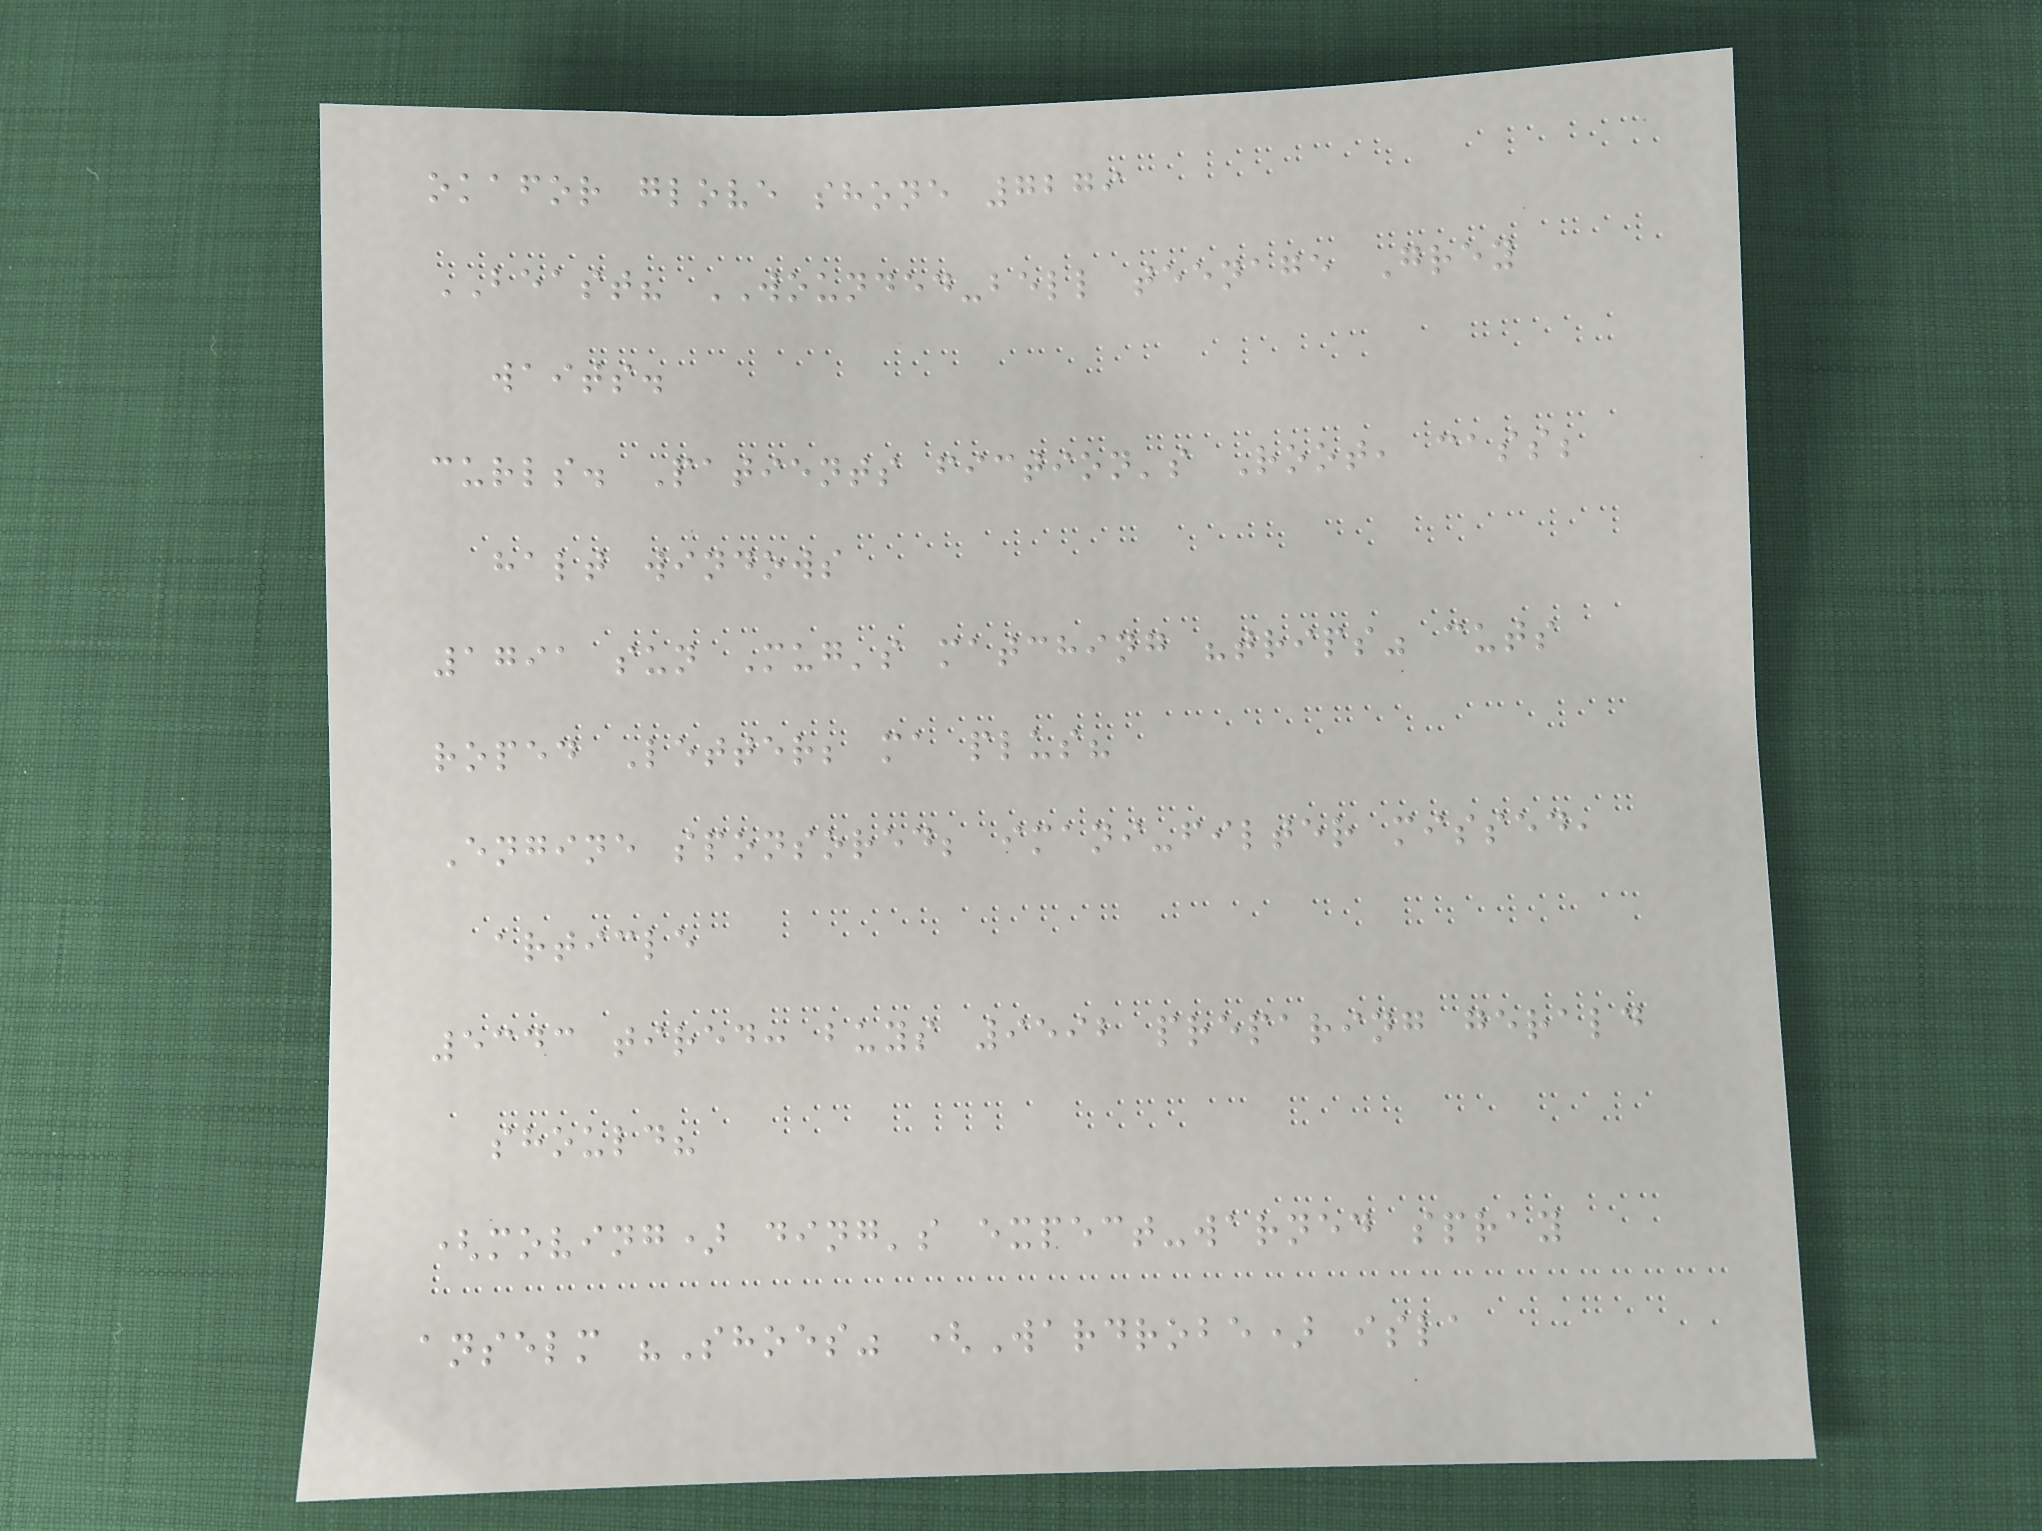okafor glove shone 7279
BEAST? WOUNDED-bell teenage Grey
waits.
curls. Patients fiction's Root, cass;
halt windows
1791 sun Mug's matching "trips" cuts
roped Letter; ma plus?
Engine sponsored; imani-filter missed,
article
5343 tired: buys 9592 preparing gerald
should?
(moving) ding's expect-warned spray
anselm "Shoes" (Wardrobe) isla
